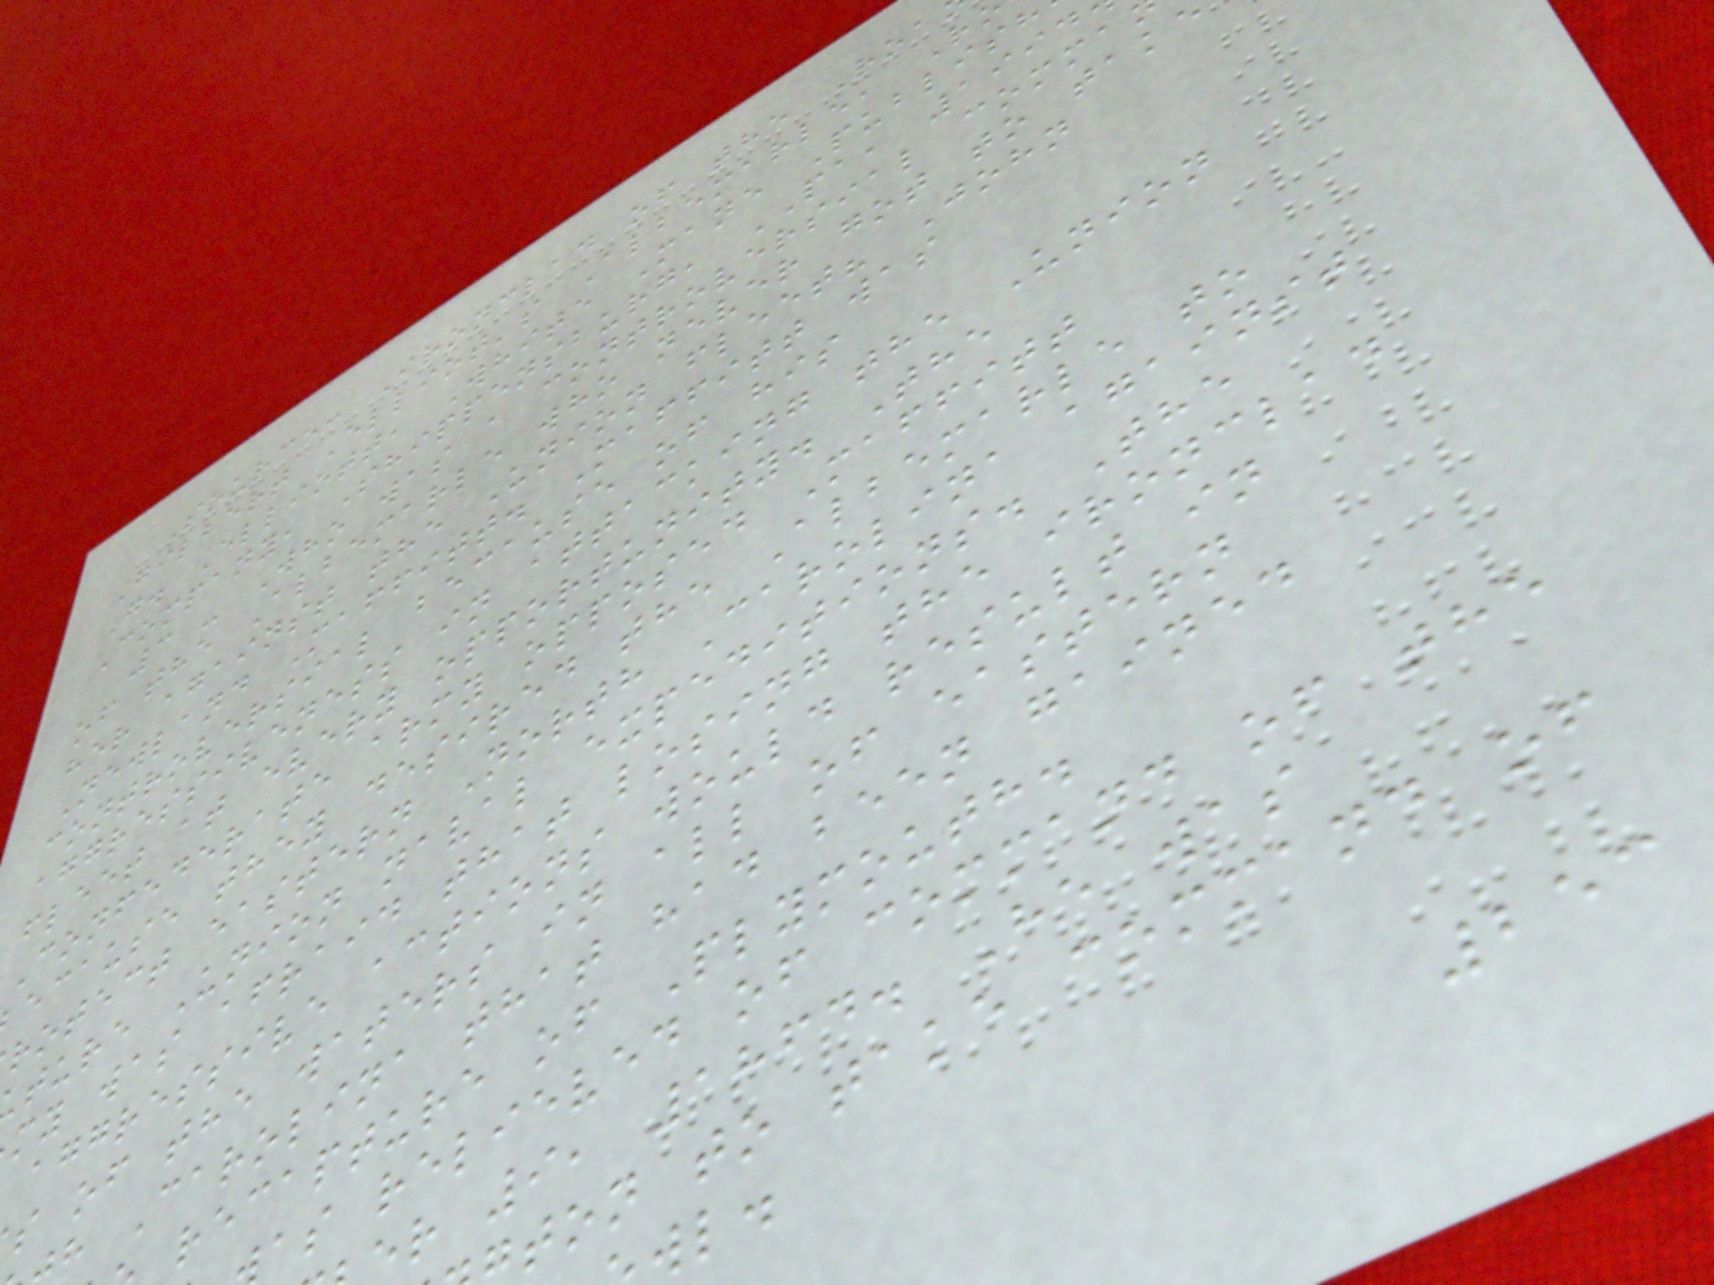Source: Ironclad of the Roa
Gilbert Elliot's Albemarle, R
G. Elliott, White Mane Publish
Company, Shippensburg, PA, 1994
3 - Who was a controversial comma
of the Albemarle who never got to tak
her against the Union fleet? John
Newland Maffitt. Maffitt was
controversial because of his
aggressiveness in attacking the Union
fleet at every opportunity. The
Confederate army opposed Maffitt
ecause they desired the Albemarle to
rotect eastern North Carolina against
ture Union naval expeditions. The
my was afraid that losing the ironclad
aggressive actions would result in
s of the waters in all of eastern
h Carolina that had been gained
recapture of Plymouth.
as relieved of command of the
er 9, 1864. He was
ton to take command of
253
